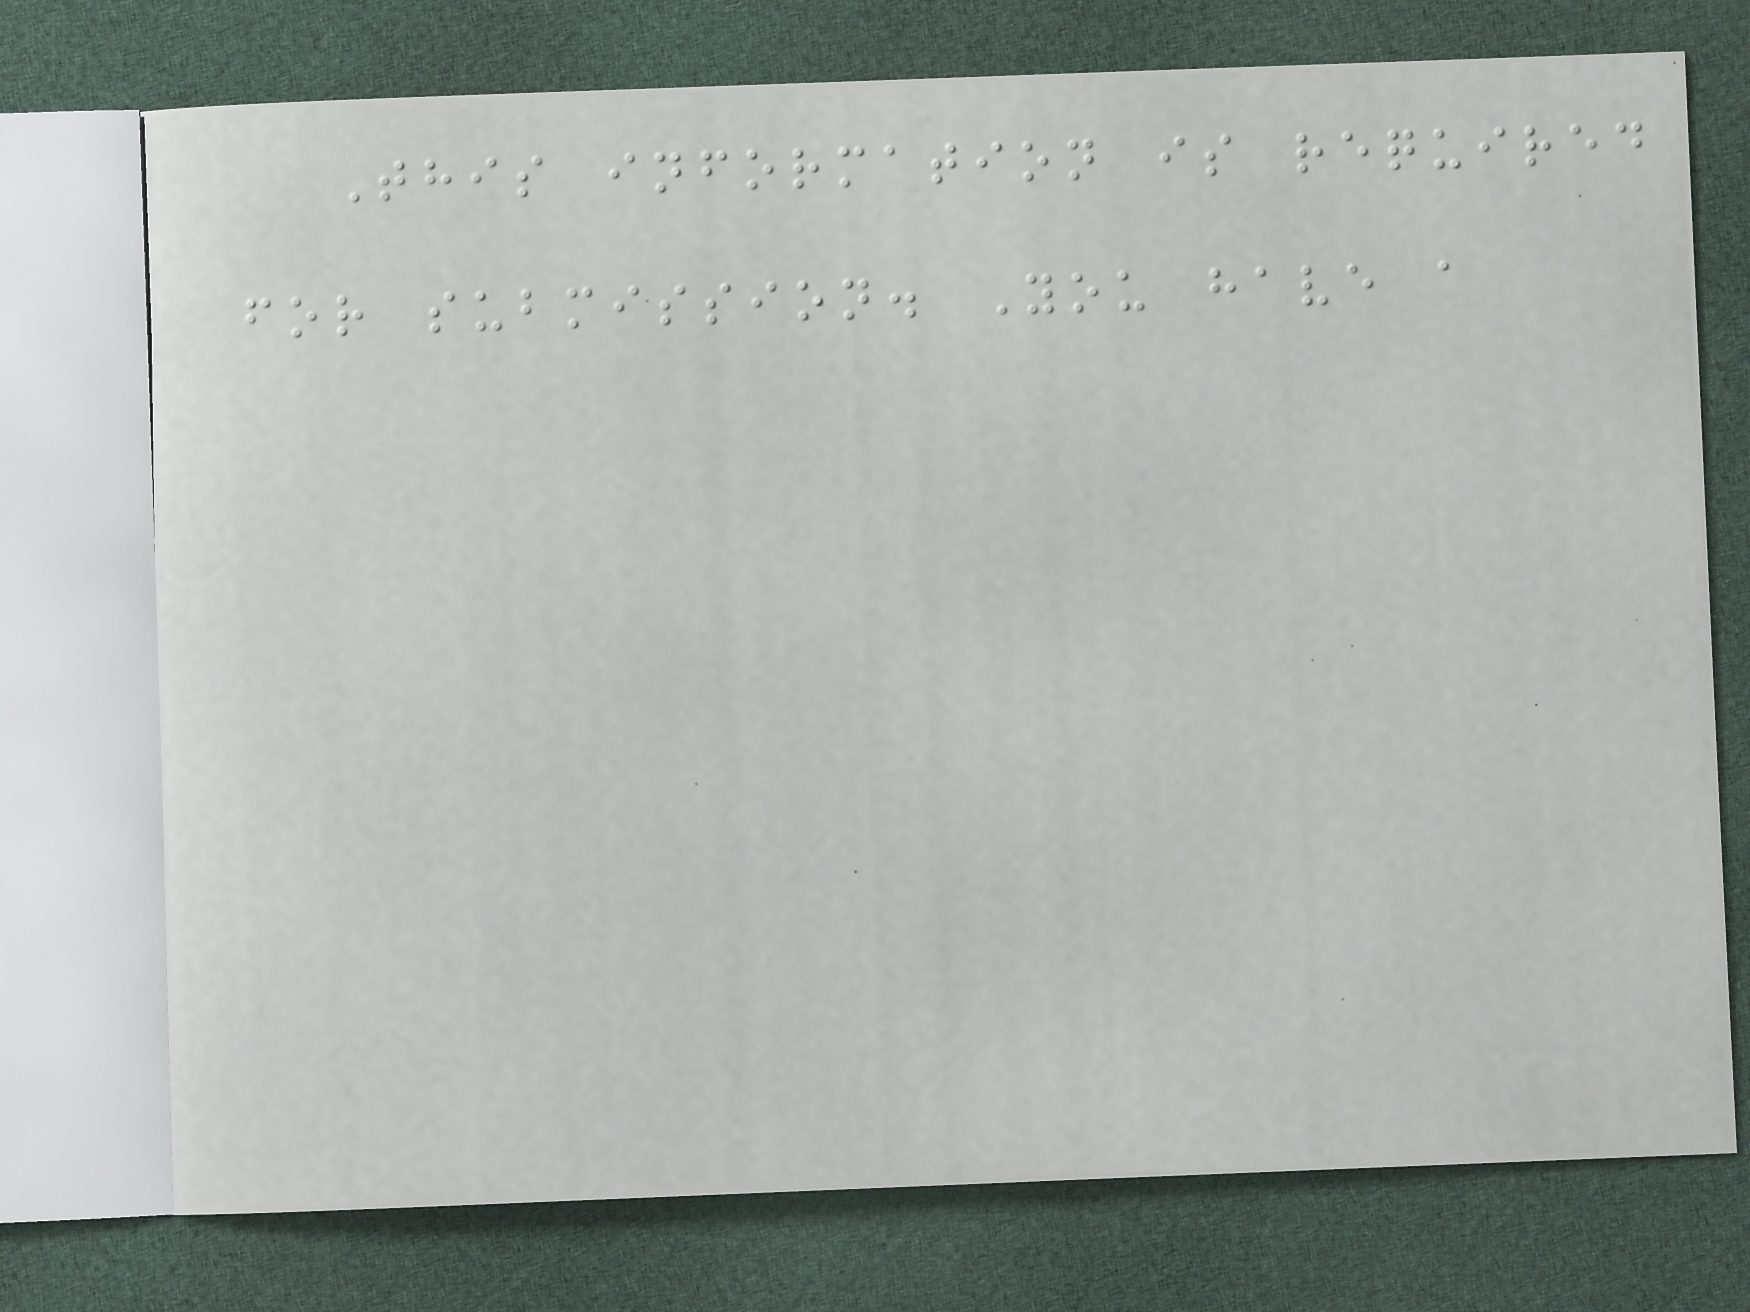This information is required
for submission. You have a
